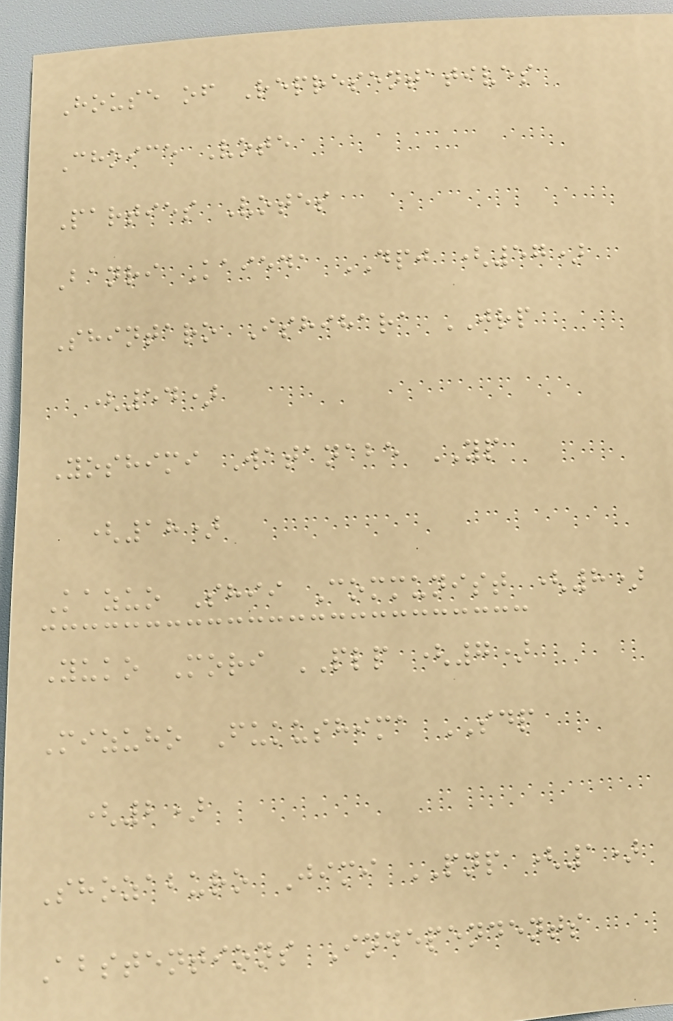House of Representatives
Choice Vote
Parties Votes
Banri Kaieda DPJ (57)
Shintaro Ishihara JRP
(54)
Yoshimi Watanabe YP
(18)
Kazuo Shii Communist (8)
Yuko Mori PLP (7)
Mizuho Fukushima SDP
(2)
Shozaburo Jimi PNP (1)
Abstentions Independents
